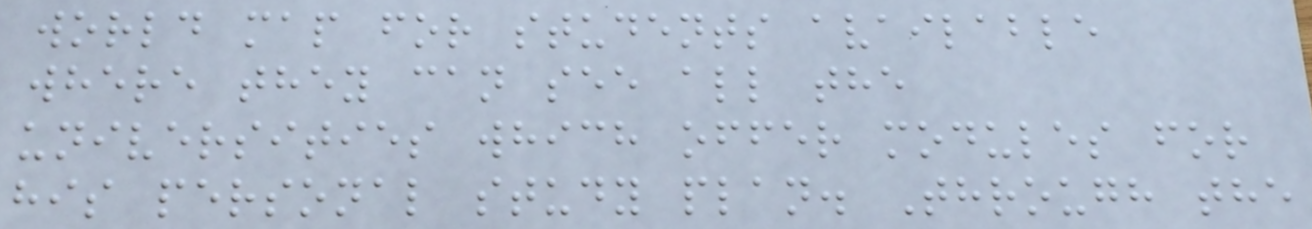world map for students available
where they can see all the
universities which offer modules for
his personal study plan. Through the
